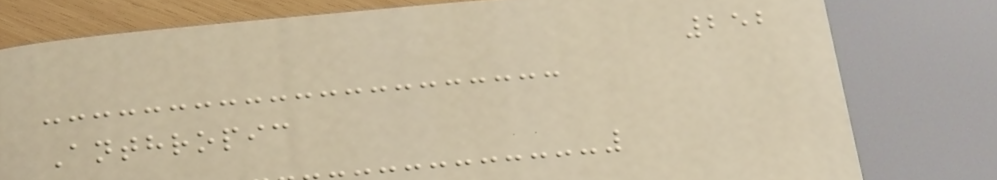252
Anthropic
